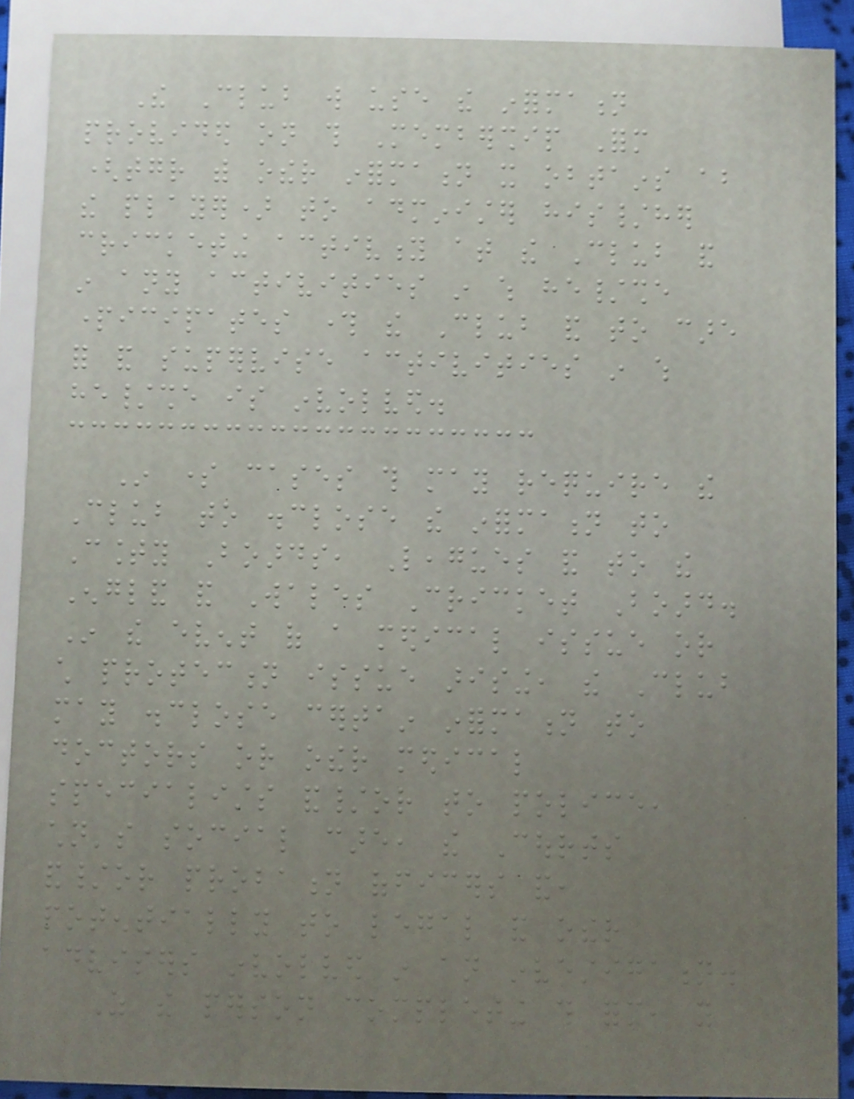The Club will use the information
provided on this Membership Form
(together with other information it obtains about
the player) to administer his/her
cricketing activity at the Club and
in any activities in which he/she
participates through the Club and to care
for and supervise activities in which
he/she is involved.
In some cases this may require the
Club to disclose the information to
County Boards, Leagues and to the
England and Wales Cricket Board.
In the event of a medical issue or
child protection issue arising, the Club
may disclose certain information to
doctors or other medical
specialists and/or to police,
children's social care, the Courts
and/or probation officers and,
potentially to legal and other
advisers involved in an investigation.
As the person completing this form, you
